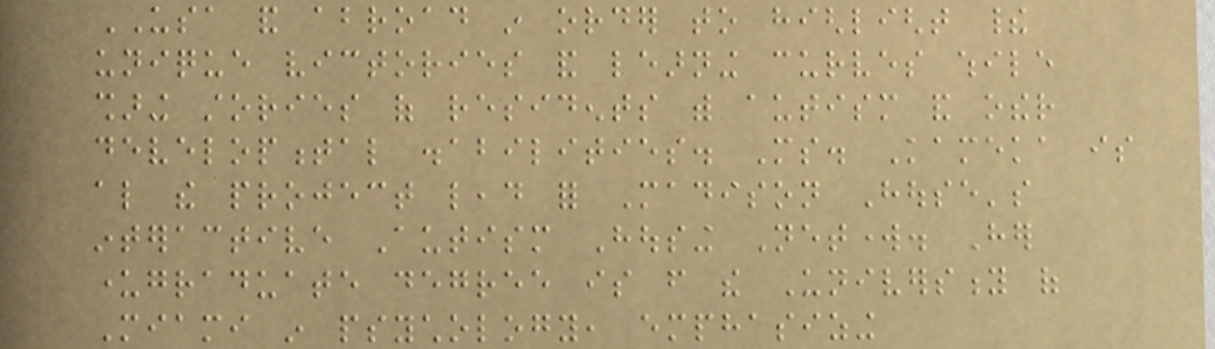USA and abroad in order to highlight their
unique victories and learning curves while
sharing stories of residents with autism and other
developmental disabilities. Ms. Kameka is
also the project lead for Madison House's
interactive Autism Housing Network. Her
undergraduate degree is from the University of
Miami in psychology, emphasizing
